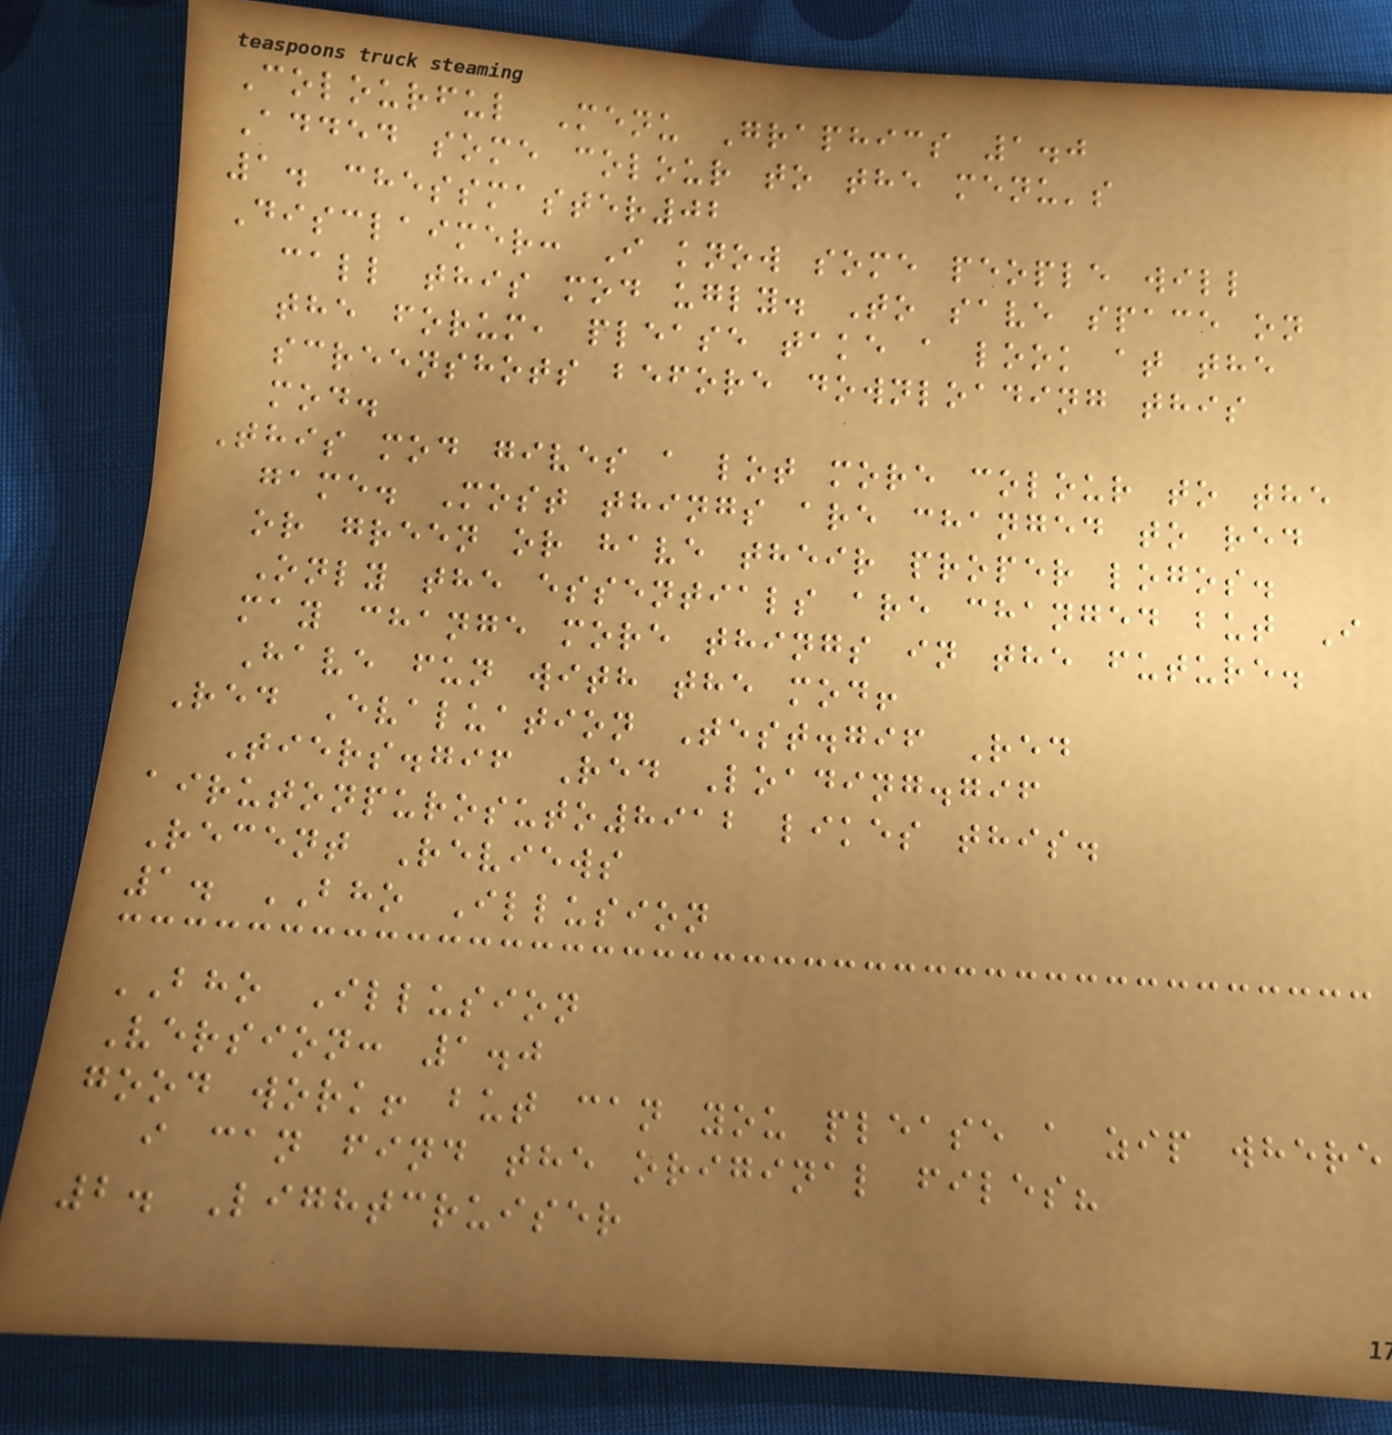Colourful Menu Graphics 1.0
Added some colour to the menu's
1. chessmaster02
Disclaimer: I know some people will
call this mod ugly. To save space on
the forum, please take a look at the
screenshots before downloading this
mod.
This mod gives a lot more colour to the
game. Most things are changed to red
or green or have their proper logos.
Only the essentials are changed but I
may change more things in the future.
Have fun with the mod!
Red Evaluation Test.gif Red
Tiers.gif Red Loading.gif
airutonpurosuto8912 likes this.
Recent Reviews
1. BHO Illusion
BHO Illusion
Version: 1.0
good work! but can you please a zip where
i can find the original files?
2. Lightcruiser
